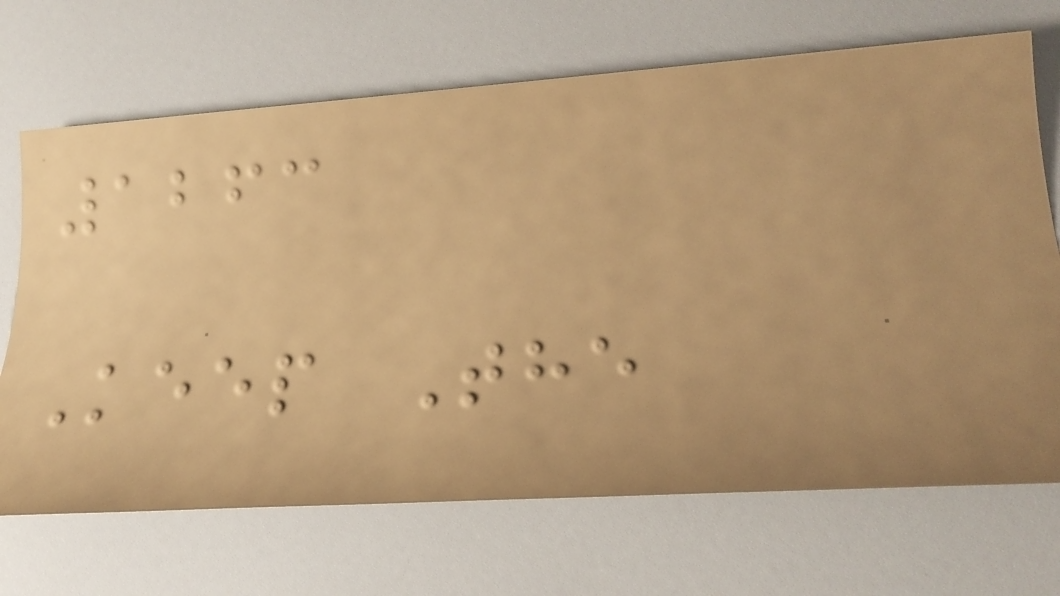1263
Keep The
